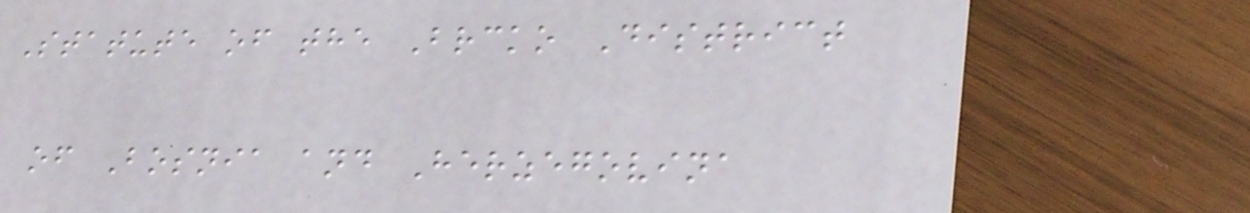Statute of the Brcko District
of Bosnia and Herzegovina
